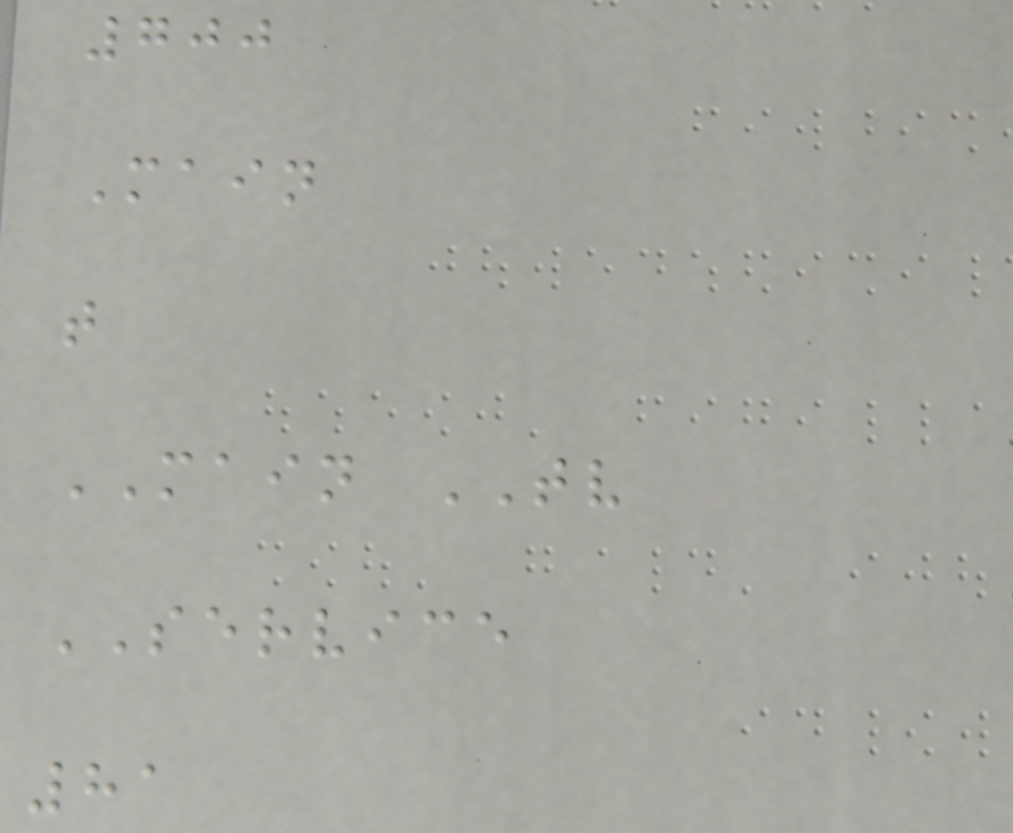700
Main
t
MAIN TV
SERVICE
81
